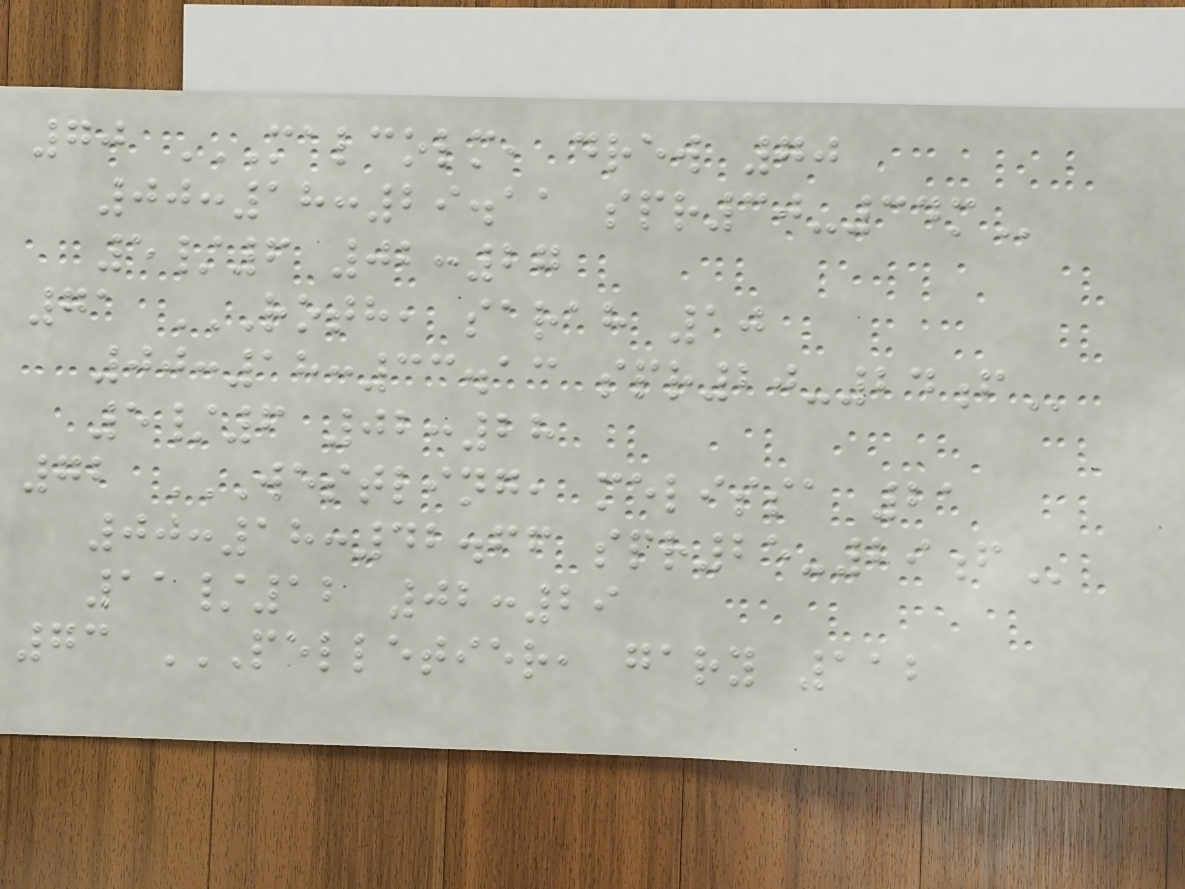70 MALCOLM, DREW 70
00:18:29.11 SPR30-34M
5/6 02:27
71 ROTH, SARAH 10
00:18:33.13 SPR20-24F
5/6 02:28
72 WESTLING, MELISSA 21
00:18:42.66 SPR25-29F
11/12 02:29
73 PELLETIER, GARY 112
